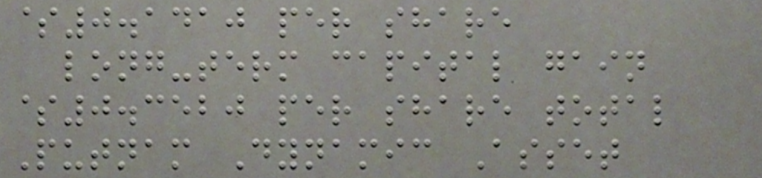$0.1410 per share
long-term capital gain
$0.3520 per share total
Putnam Dynamic Asset
